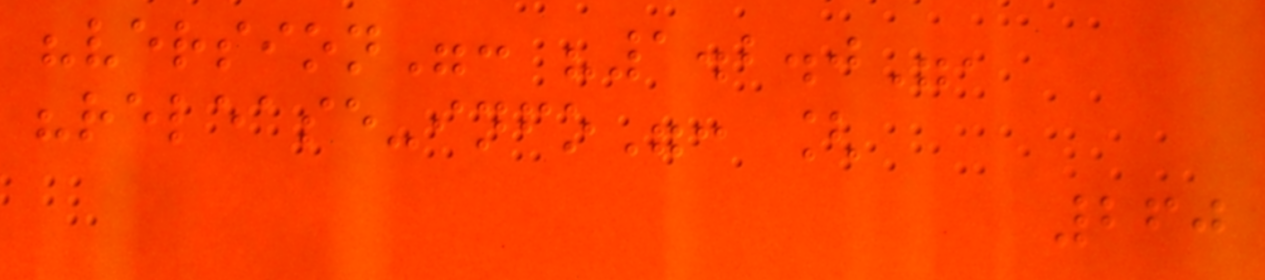"version": "1.2.0",
"release-info": [
260
